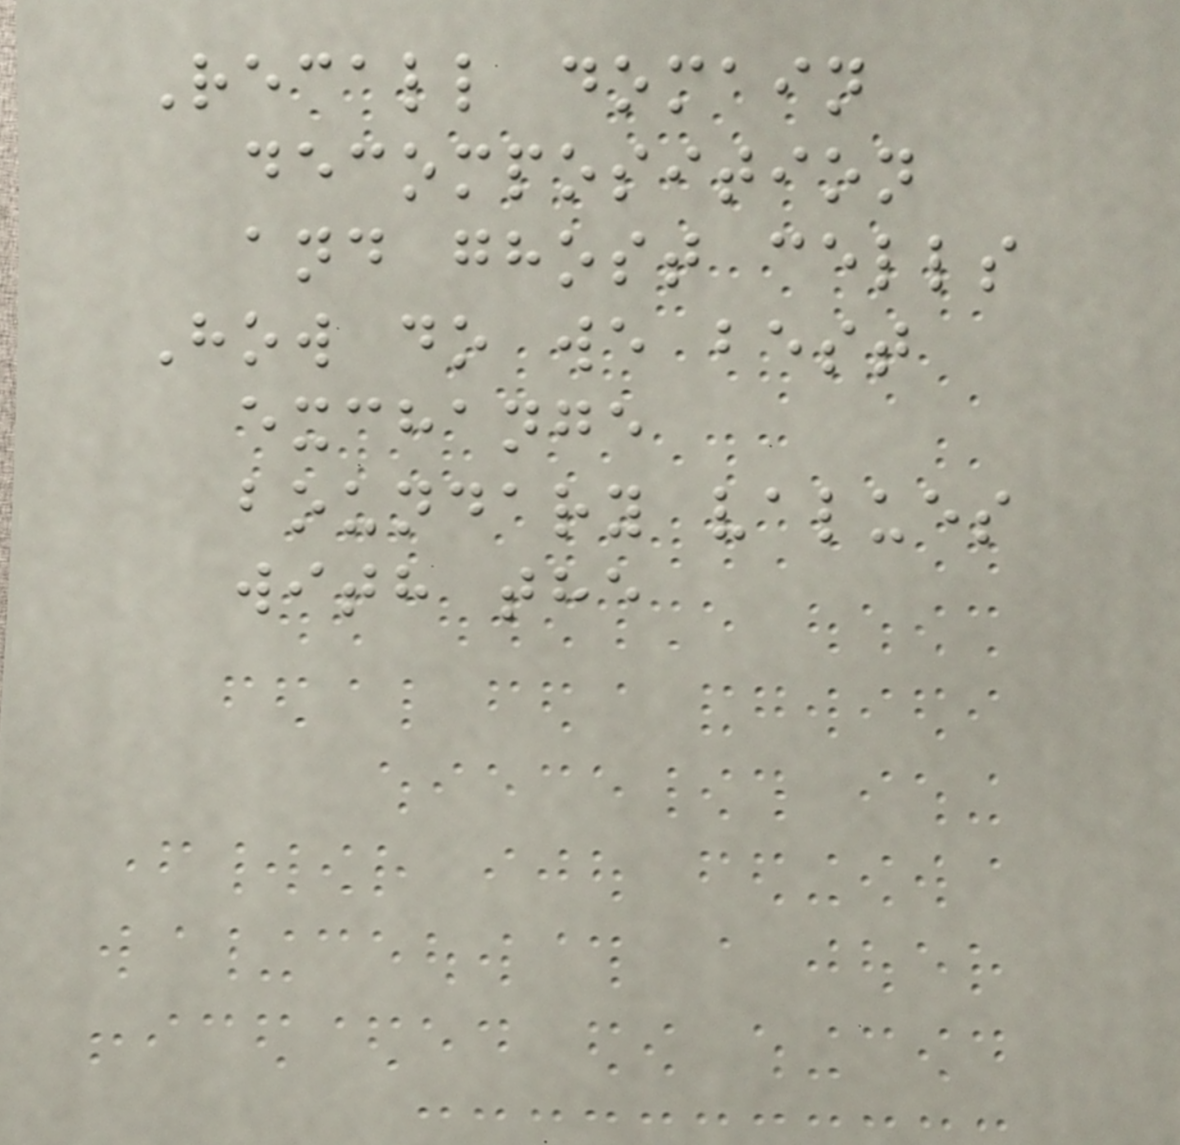Recall domain
decomposition
and ghost cells
How do we best
exchange
boundary values
with the
